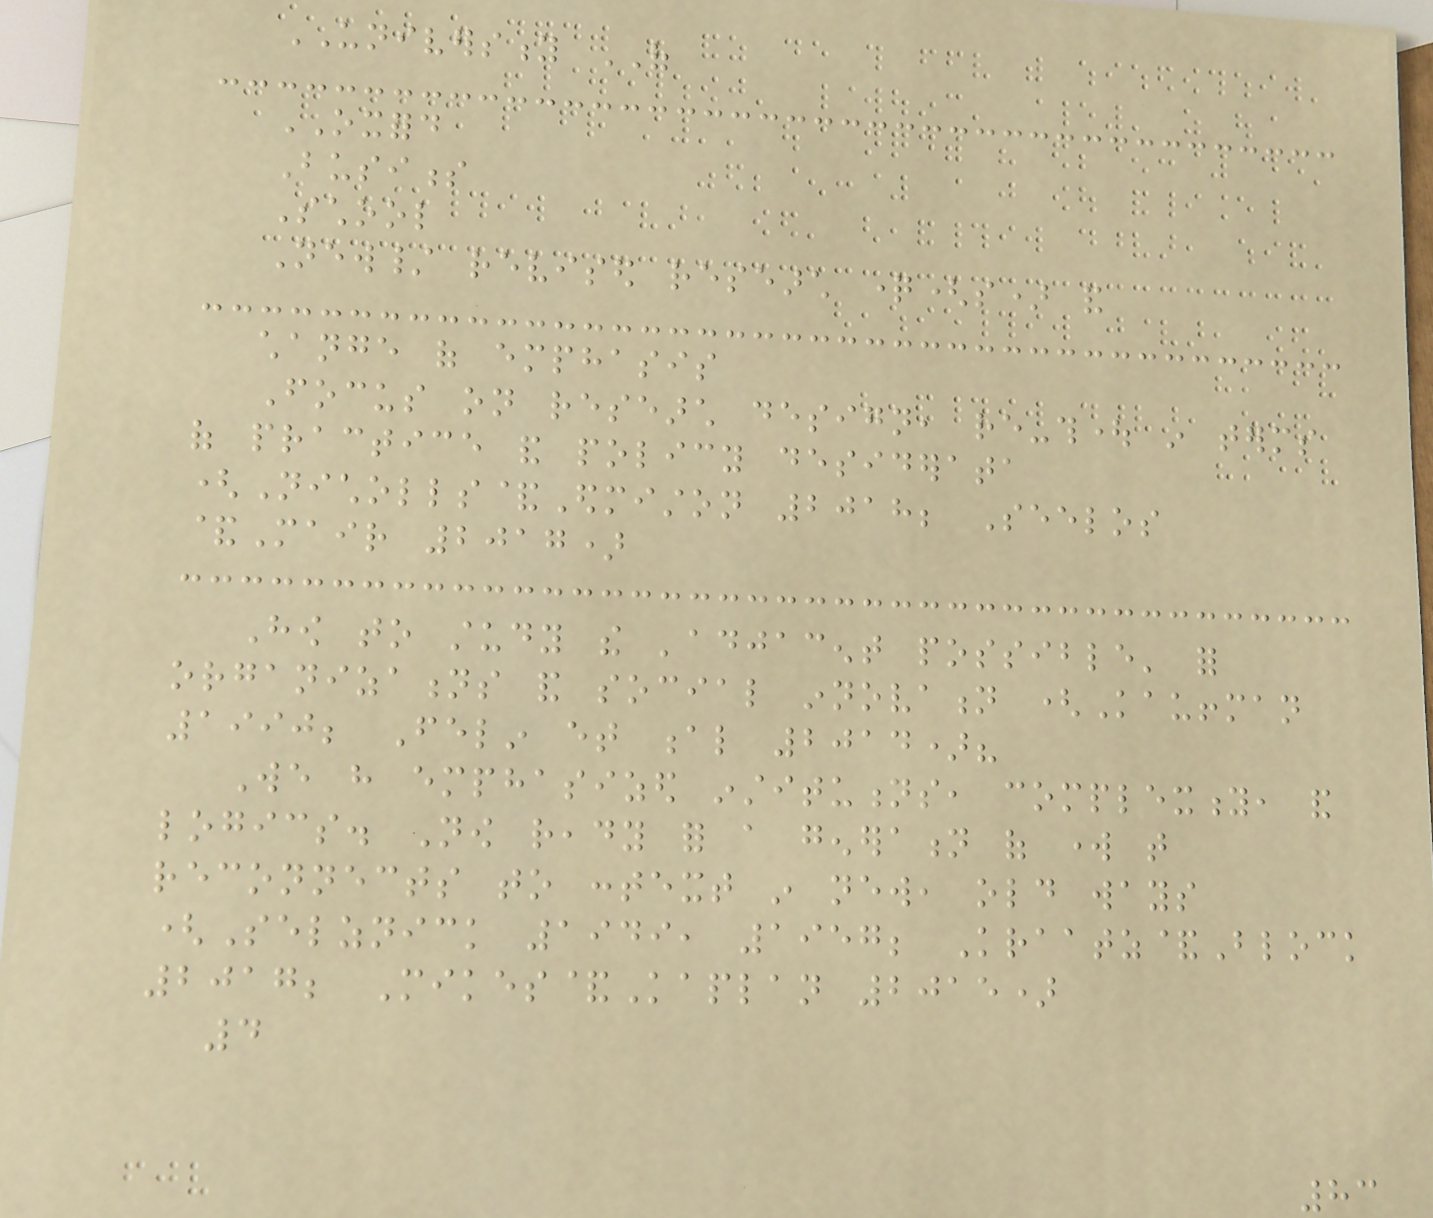UNIVERSITY OF
OXFORD
Business
School
New/ revised research question(s) and
change of emphasis
Focus on research design, re-thought in terms
of practice and policy desiderata
(Nicholls&Edmiston 2018; Seelos
&Mair 2017)
How to study the 'adjacent possible' for
organizations and social innovation (Kauffman
1990; Felin et al 2014)?
We have emphasized institutions, complexity, and
logics. Now ready for a generation of work that
reconnects to context in new, old ways
(Selznick 1949, 1957; Kraatz&Block
2017; Mikes&Kaplan 2015)
4
83
